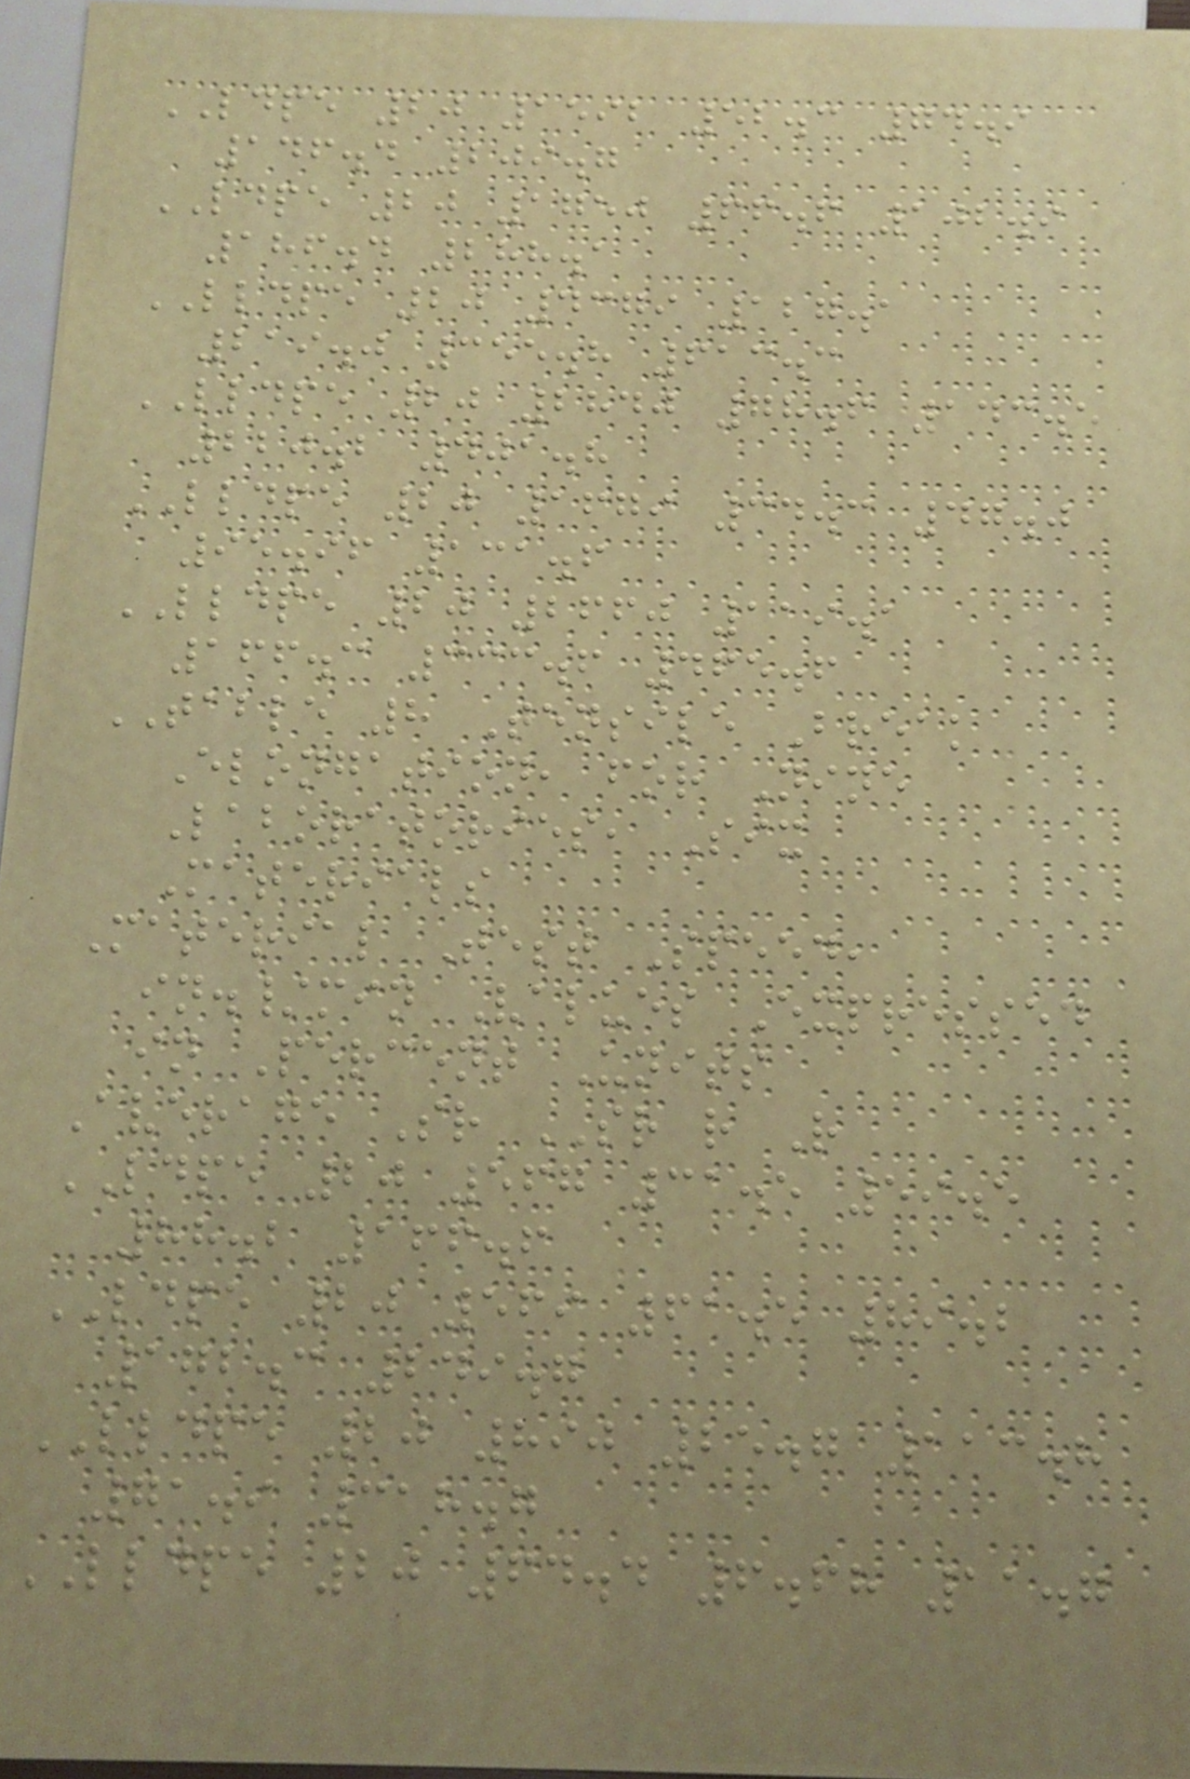LDPE 20 1592 52.3 74.9
146.4 209.7
LDPE 20 1750 66.6 102.9
186.4 288.1
LLDPE 20 4379 127.1
219.0 355.8 613.3
LLDPE 20 2840 78.6 143.5
220.2 401.8
LLDPE 20 1679 34.3 47.0
95.96 131.6
LLDPE 20 2660 119.1
166.3 333.6 465.6
TABLE 8 Tensile Break
Elongation, for Nine
Laboratories, Six
Materials
Material Test Speed,
in./min Values Expressed
in Percent Units
Average Sr SR r R
LDPE 20 567 31.5 59.5
88.2 166.6
LDPE 20 569 61.5 89.2
172.3 249.7
LLDPE 20 890 25.7 113.8
71.9 318.7
LLDPE 20 64.4 6.68 11.7
